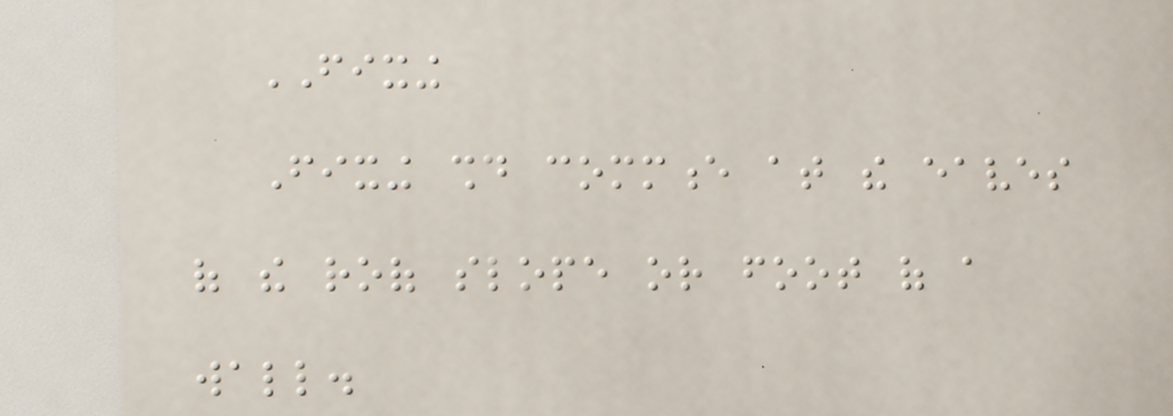FIXING
Fixing should commence at the eaves
of the roof slope or foot of a
wall.
